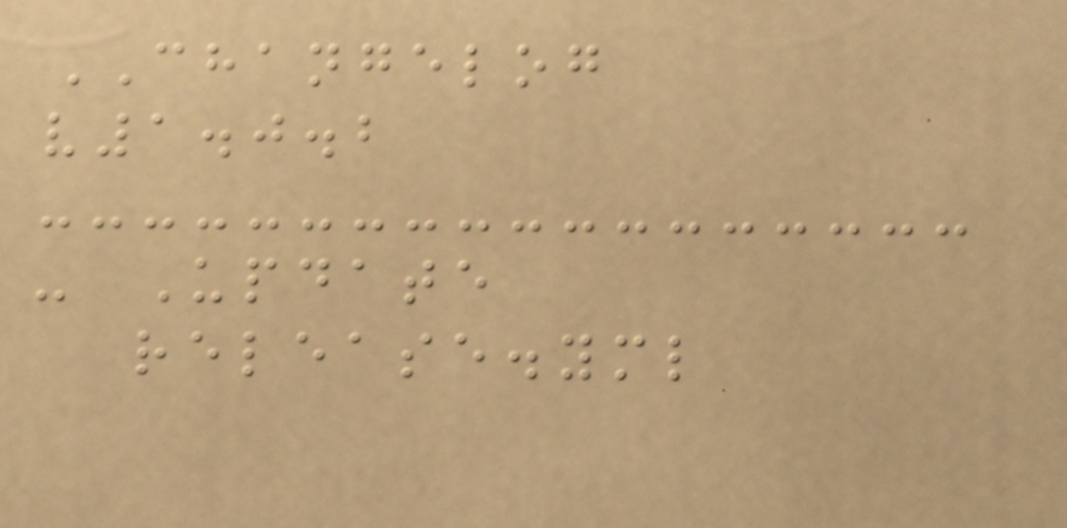CHANGELOG
v1.0.2
- Update
release.yml
